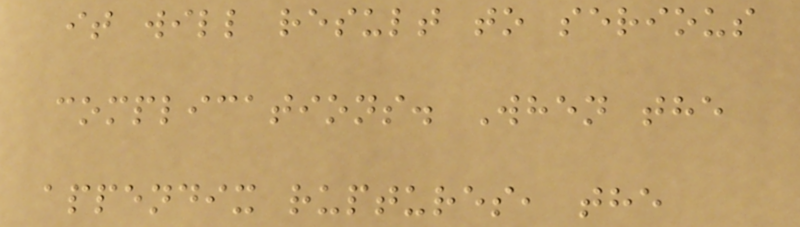it will result to serious
complications. When the
appendix ruptures, the
